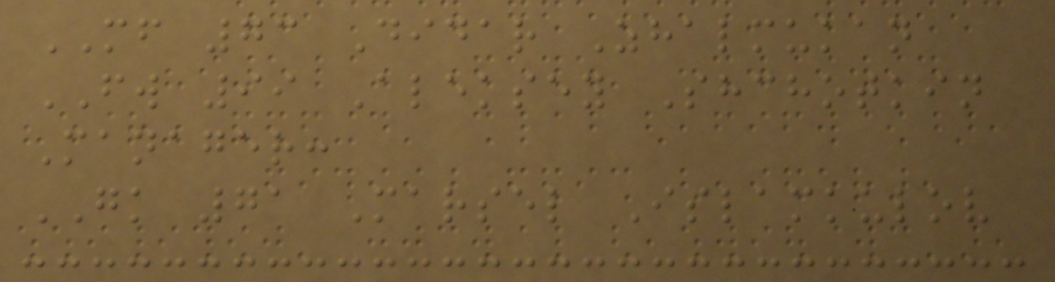MF 73 Didar Zhalmukan
FW 99 Aleksey Shchotkin
Manager:
GK 71 Marsel Islamkulov
